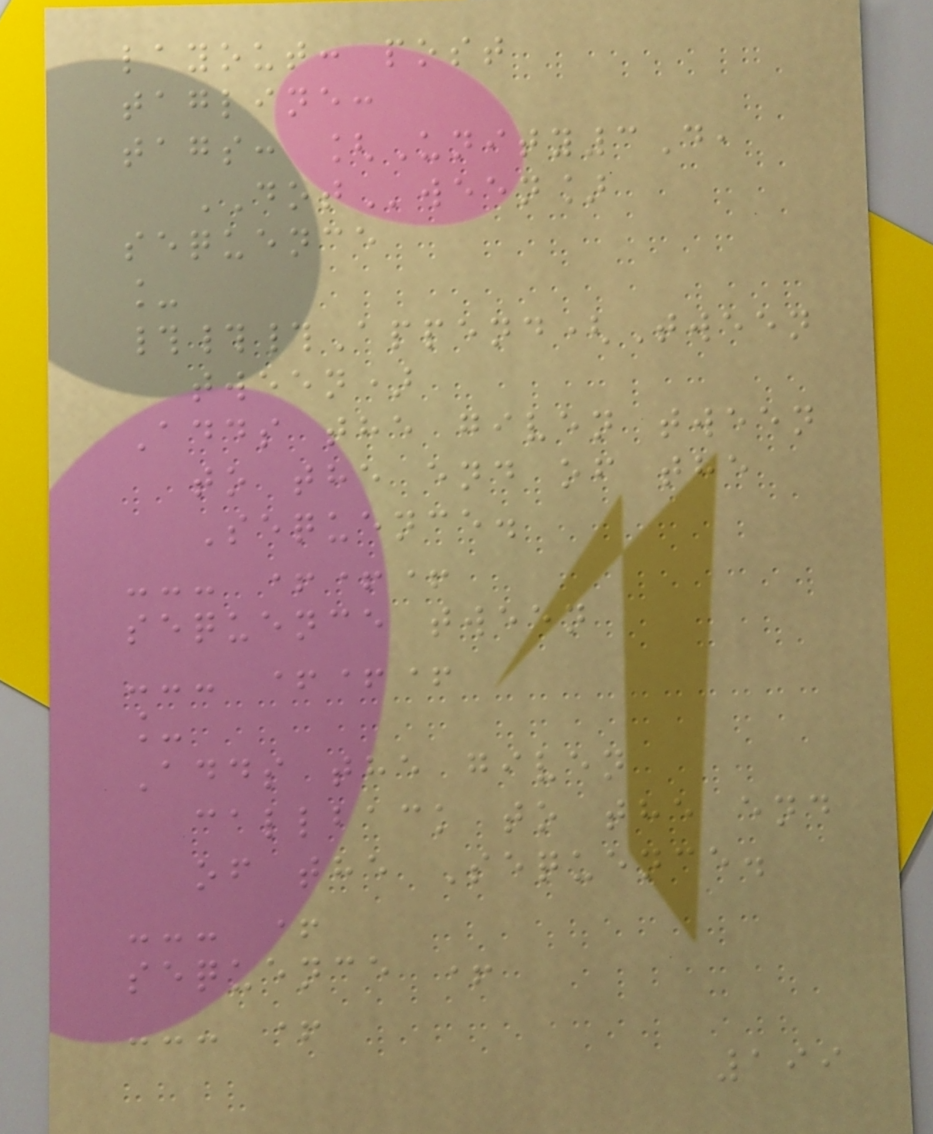layout: post
tagline:
tags: [Unity3D,
DOTween]
sequence
_
###Append(Tween
tween)
Adds the given tween
to the end of the
Sequence.
--- +++
sequence tween
--- +++
_
Adds the given
callback to the end
of the Sequence.
--- +
sequence +
--- +
199
